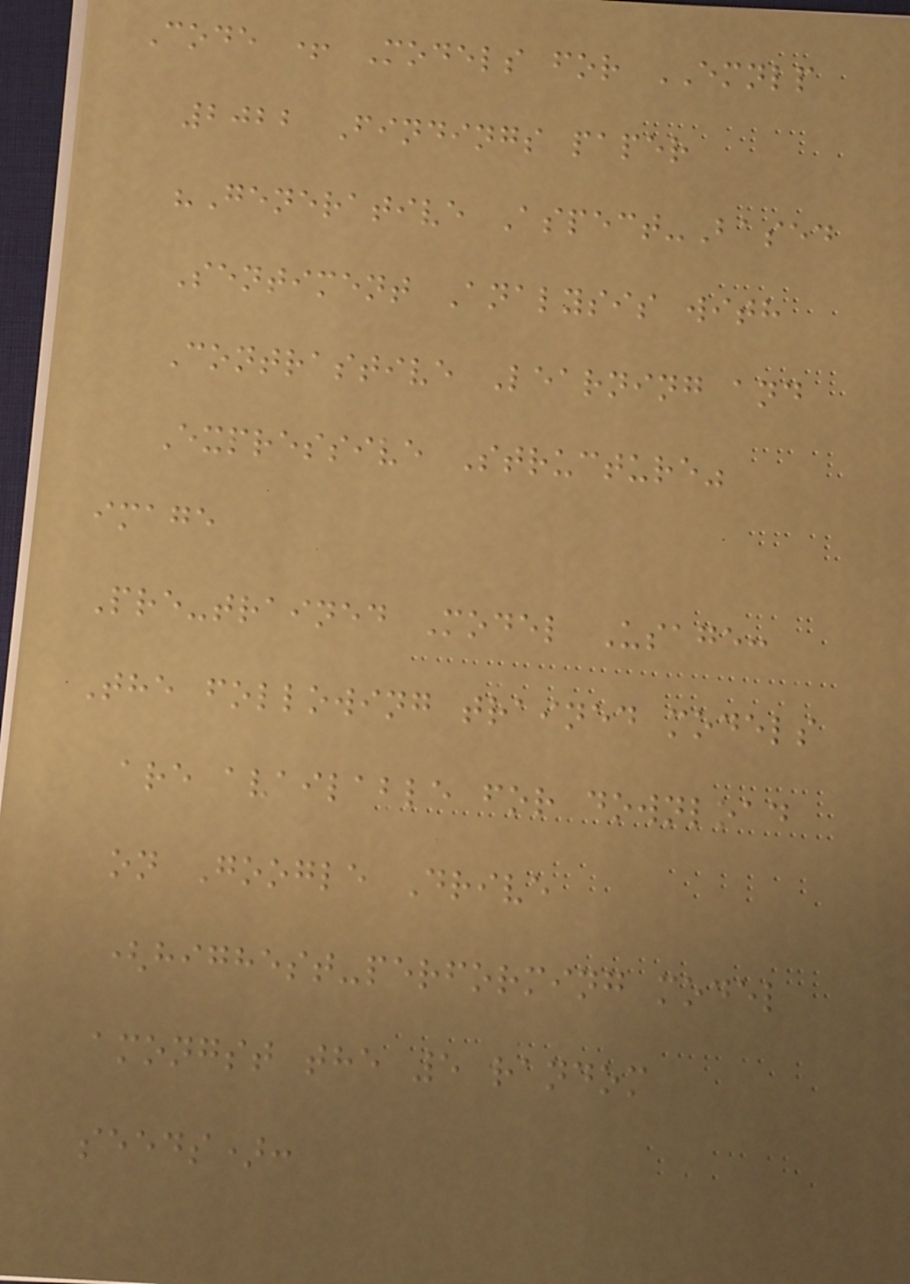Code + Models for EMNLP
2022 Findings paper
"Generative Aspect-Based
Sentiment Analysis with
Contrastive Learning and
Expressive Structure"
image
Pre-trained Model Usage:
The following trained models
are available for download
on Google Drive
(highest-performing model
amongst the 5 random
seeds):
